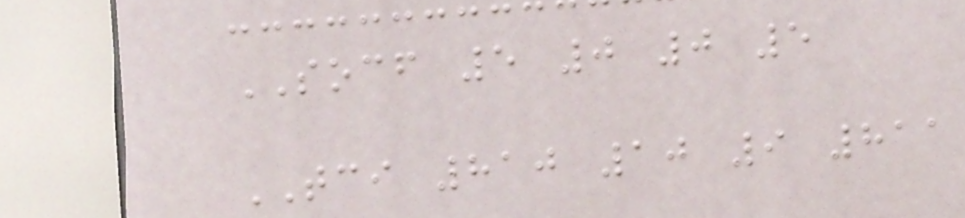SOCF 5 0 0 5
TCI 810 10 9 811
